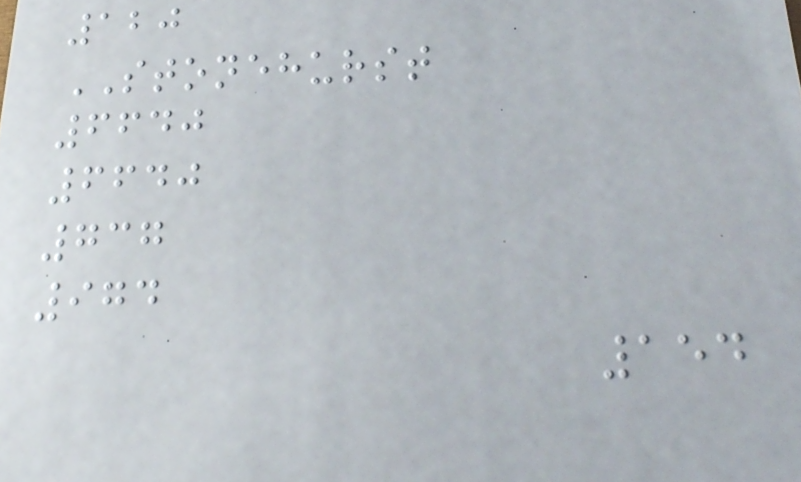120
STONEHURST
6640
6640
737
974
154
